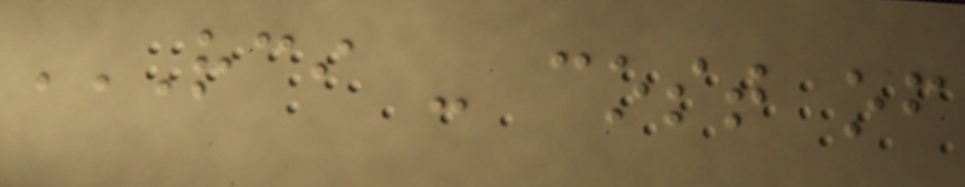RCI - COST OF
